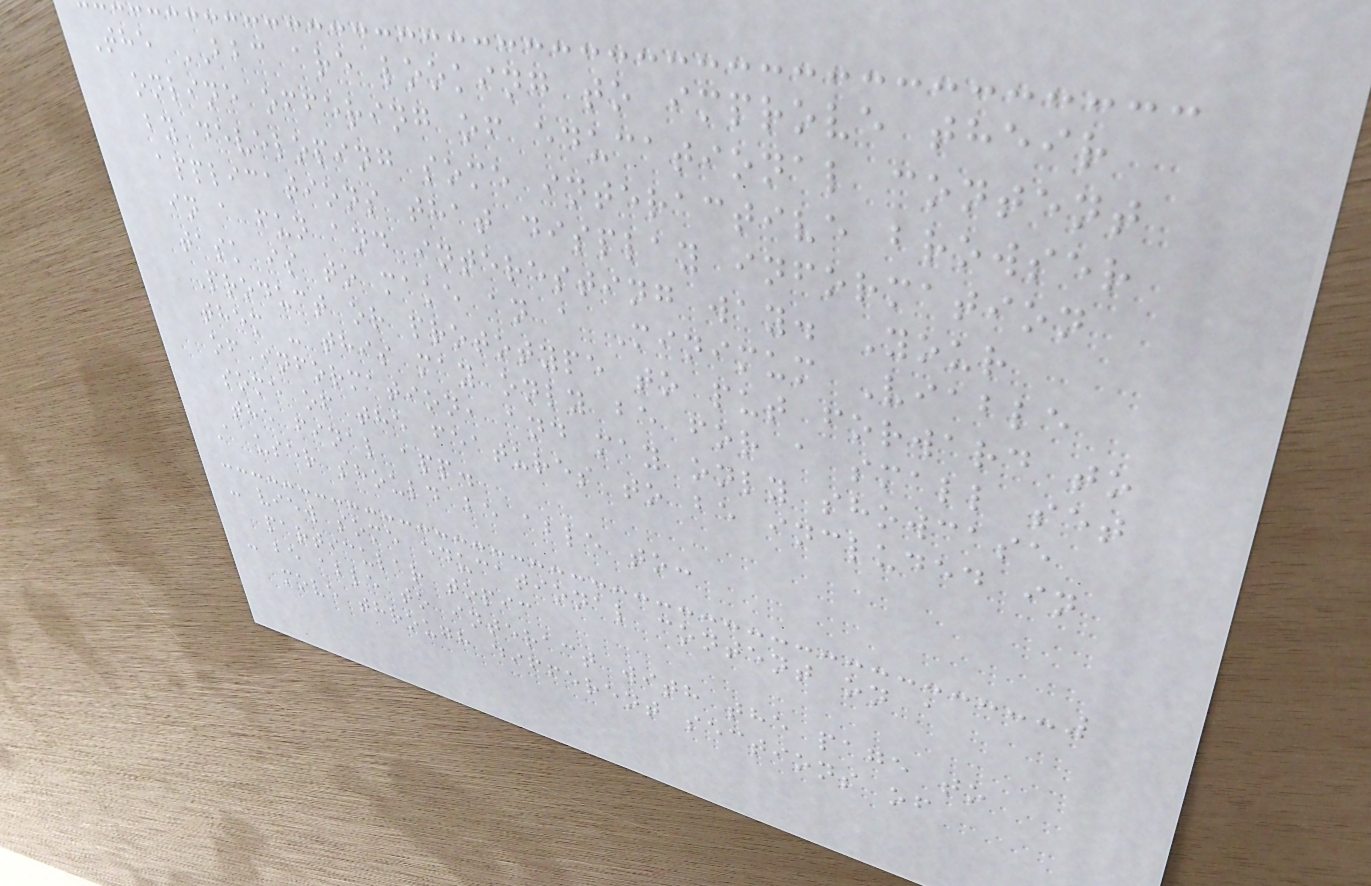The BBC are looking to improve their
online offering of educational content
by developing some interactive browser
applications that display information
in a fun and interesting way. Your
task is to make an a Minimum Viable
Product or prototype to put forward to
them - this may only be for a small set
of information, and may only showcase
some of the features to be included in
the final app.
A user should be able to:
- view some educational content on a
particular topic
- be able to interact with the page to
move through different sections of
